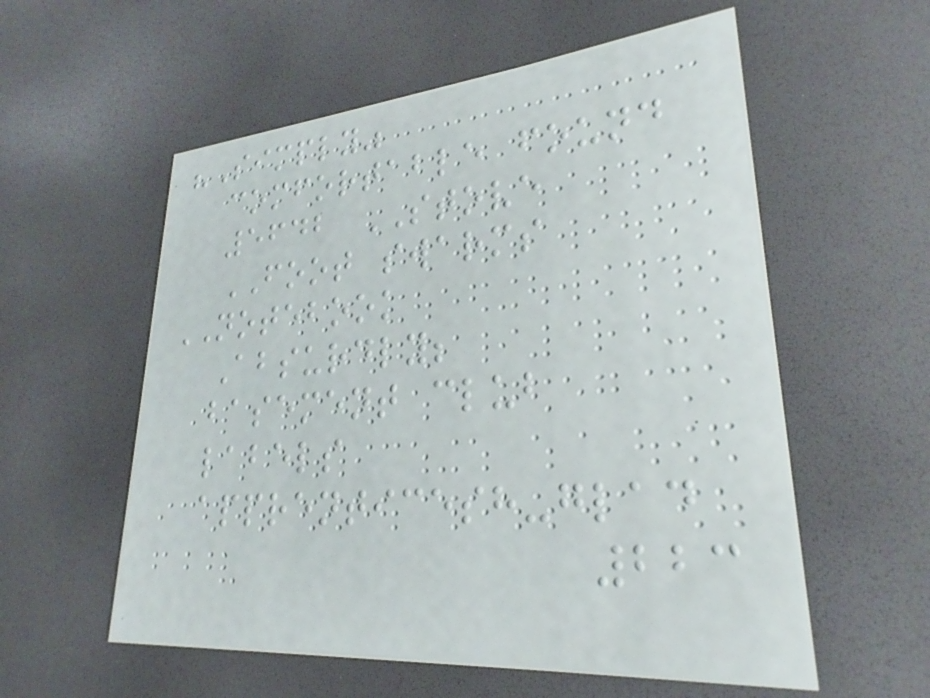"Simply"
comfortable found
5642 STOVE
FOOT swarms
NOTEBOOK
Absurdly;
basement club
labels
apprenticesh-glad
223
